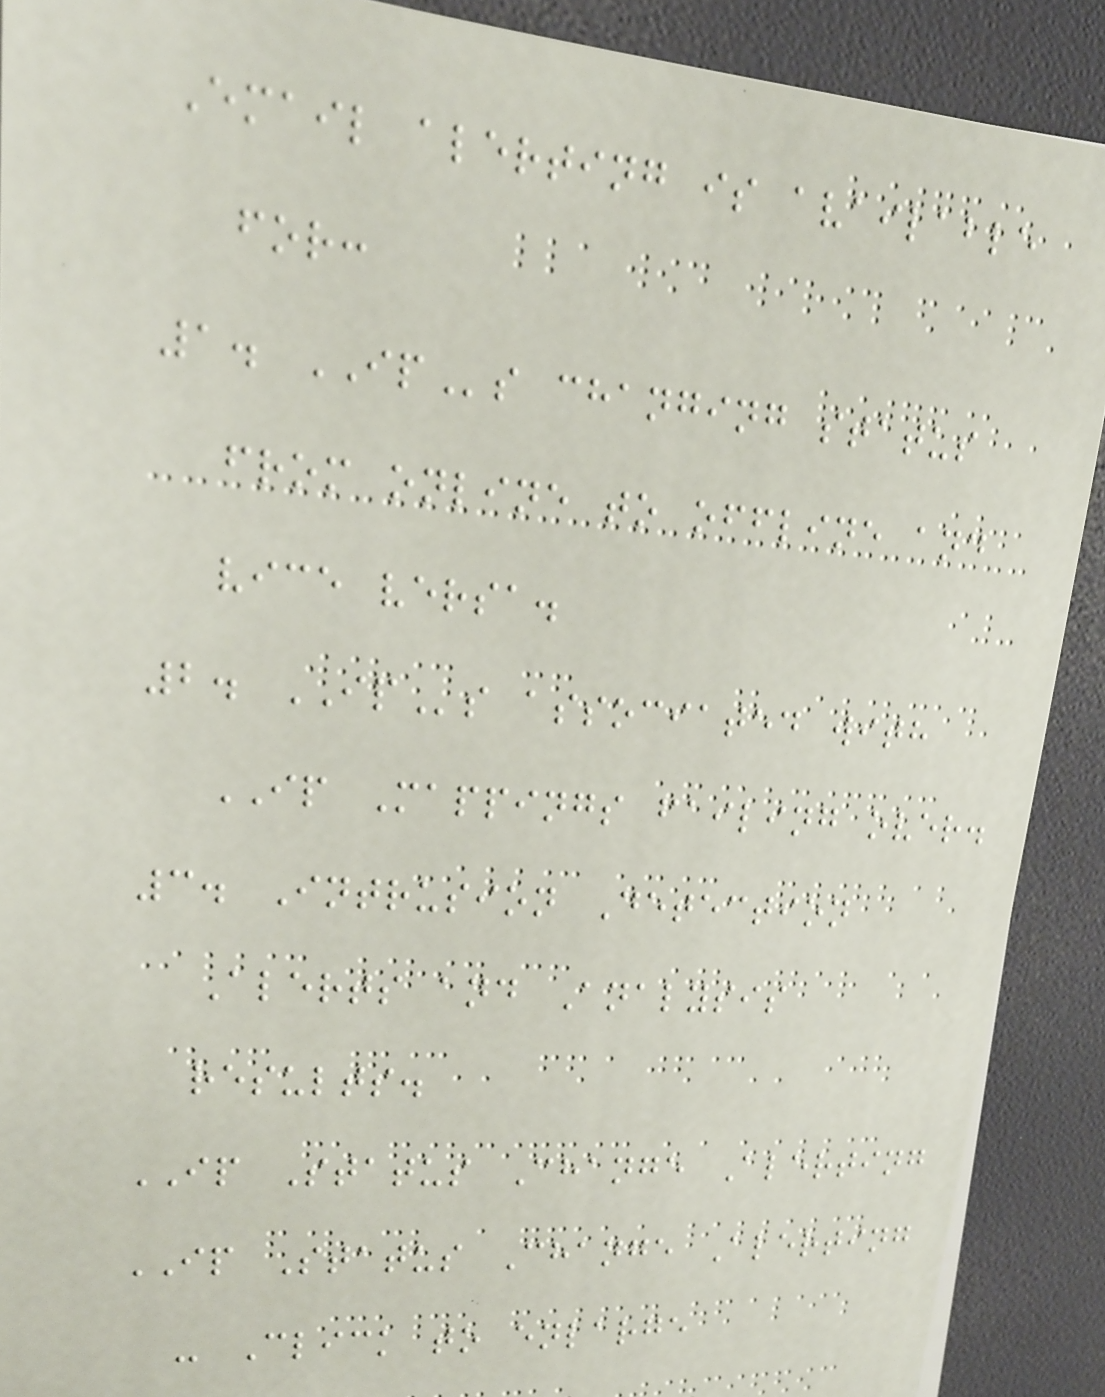Email alerting is available
for:
1. IPs changing status
from online to offline and
vice versa.
2. IPs associated with
IP Mappings failing over.
3. Intrusion Detection
Alerts and Analysis
results.
IP Status Change Alerting
IP Status Change Alerting
- Click to enlarge
